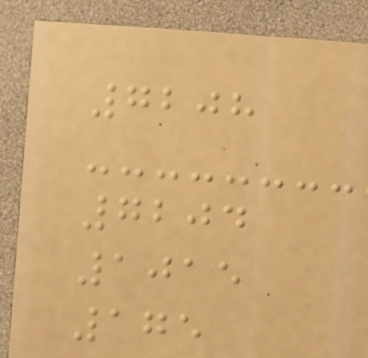7208
7204
1015
175
